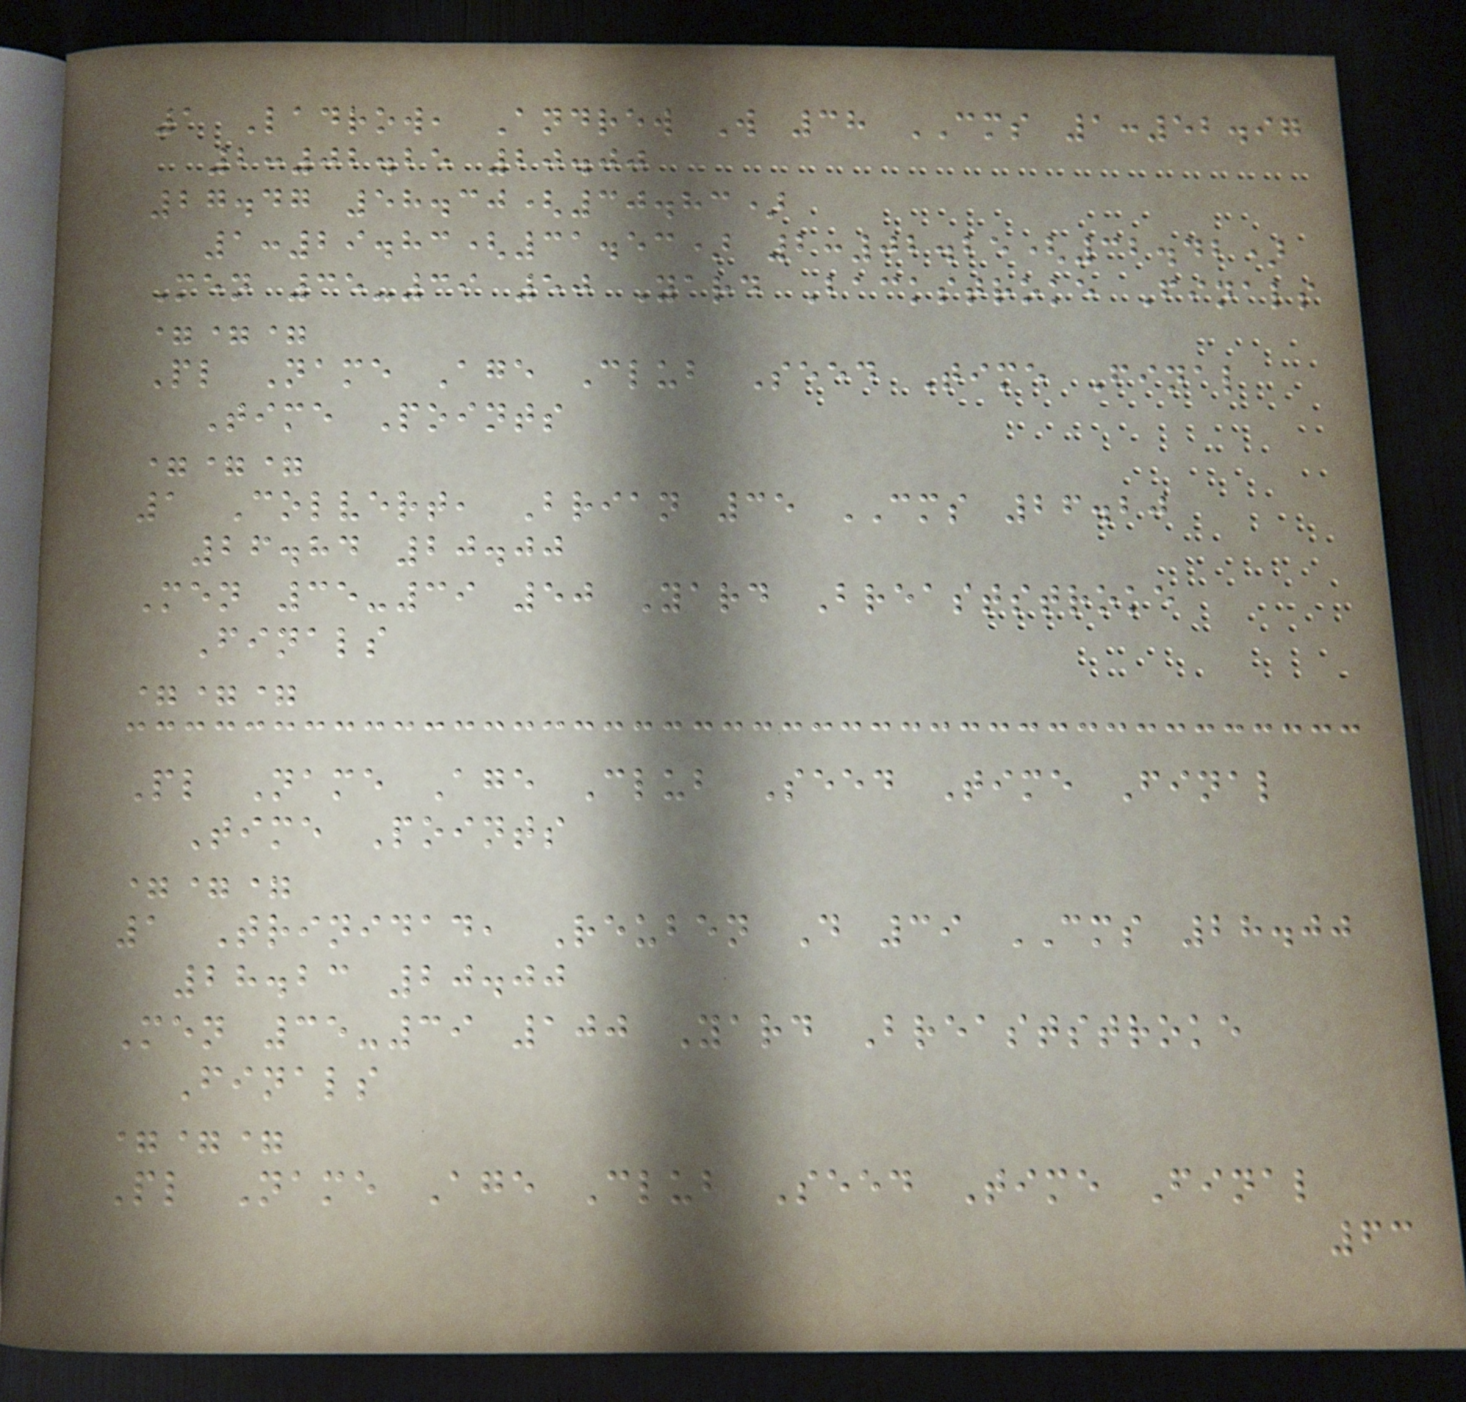1 Ladrow, Andrew W 38 CMS 1:52.97
2:02.25 20.00
27.47 58.30(30.83)
1:29.83(31.53) 2:02.25(32.42)
Men 35-39 50 Yard Backstroke Finals
===
Pl Name Age Club Seed Time Final
Time Points
===
1 Colvert, Brian 35 CMS 26.20
26.84 20.00
Men 35-39 50 Yard Breaststroke
Finals
===
Pl Name Age Club Seed Time Final
Time Points
===
1 Trinidad, Reuben D 39 CMS 28.00
28.23 20.00
Men 35-39 100 Yard Breaststroke
Finals
===
Pl Name Age Club Seed Time Final
63
